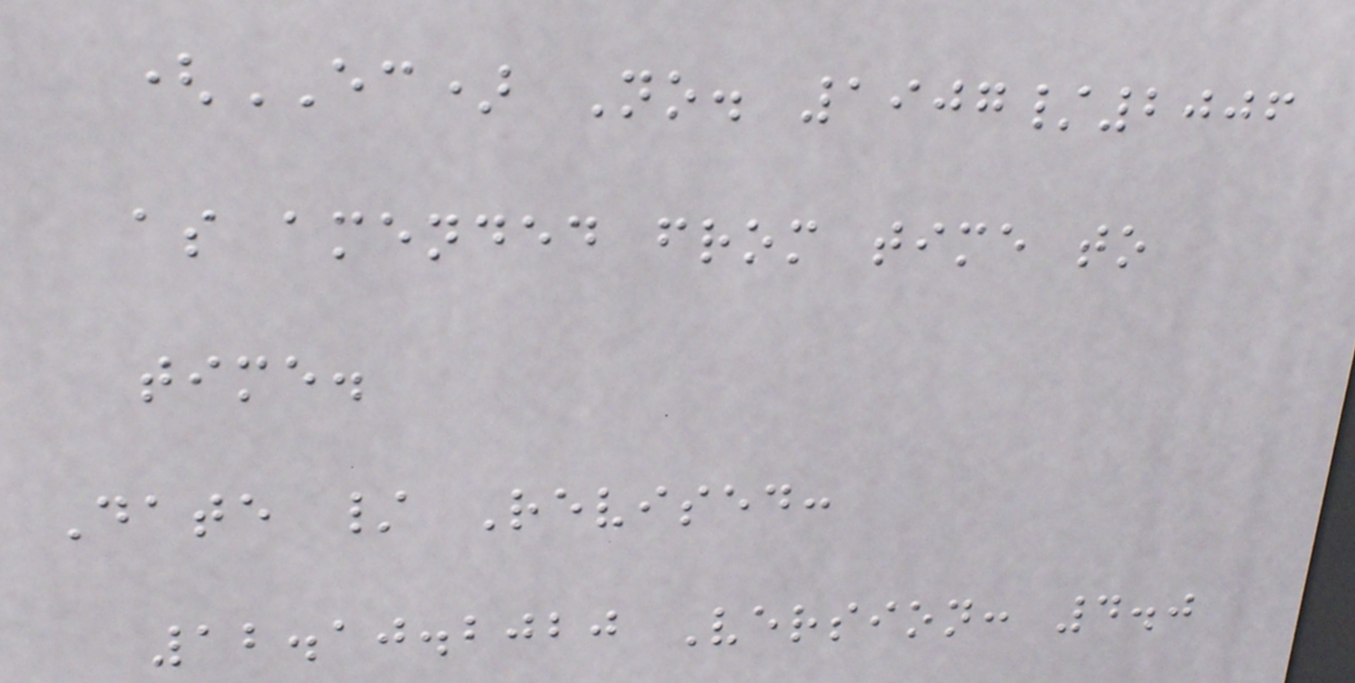(EC) No. 1907/2006
as amended from time to
time.
Date / Revised:
12.10.2020 Version: 4.0
